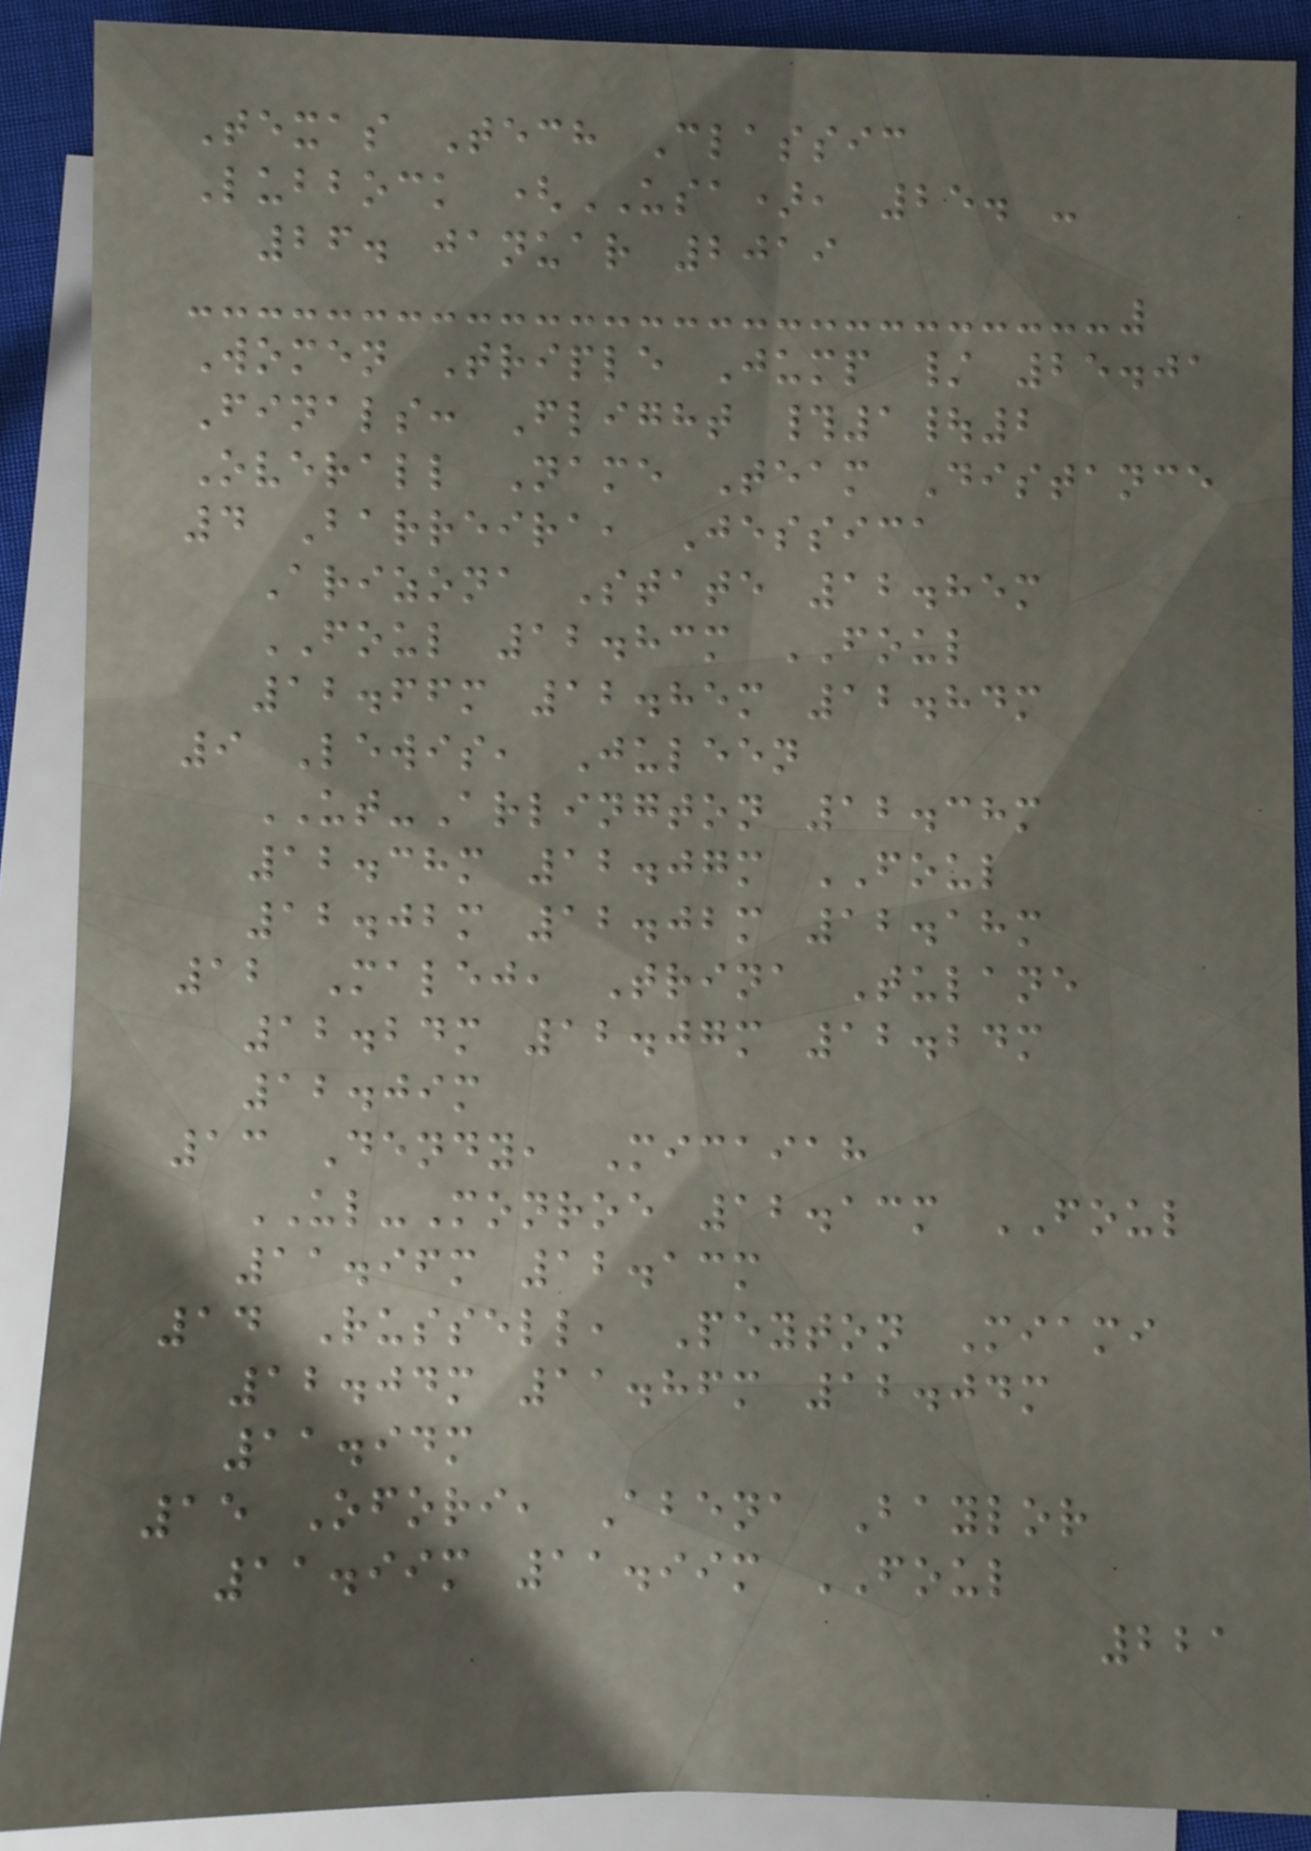Texas Tech Classic
Lubbock (USA), 25. -
26. januar 2019
Women Triple Jump / 25.01
Finals: Flight #1|2
Overall Name Team Distance
4 Barreira, Jessica
Arizona State 12.85m
FOUL 12.83m FOUL
12.66m 12.85m 12.84m
9 Lewis, Juleen
UT-Arlington 12.38m
12.38m 12.07m FOUL
12.02m 12.02m 12.18m
12 Malej, Trina Tulane
12.24m 12.07m 12.24m
12.09m
13 Dendy, Micaiah
UL-Monroe 12.13m FOUL
11.96m 12.13m
14 Russell, Peyton Miami
12.04m 11.86m 12.04m
11.94m
15 Ofori, Abena Baylor
11.99m 11.99m FOUL
221
